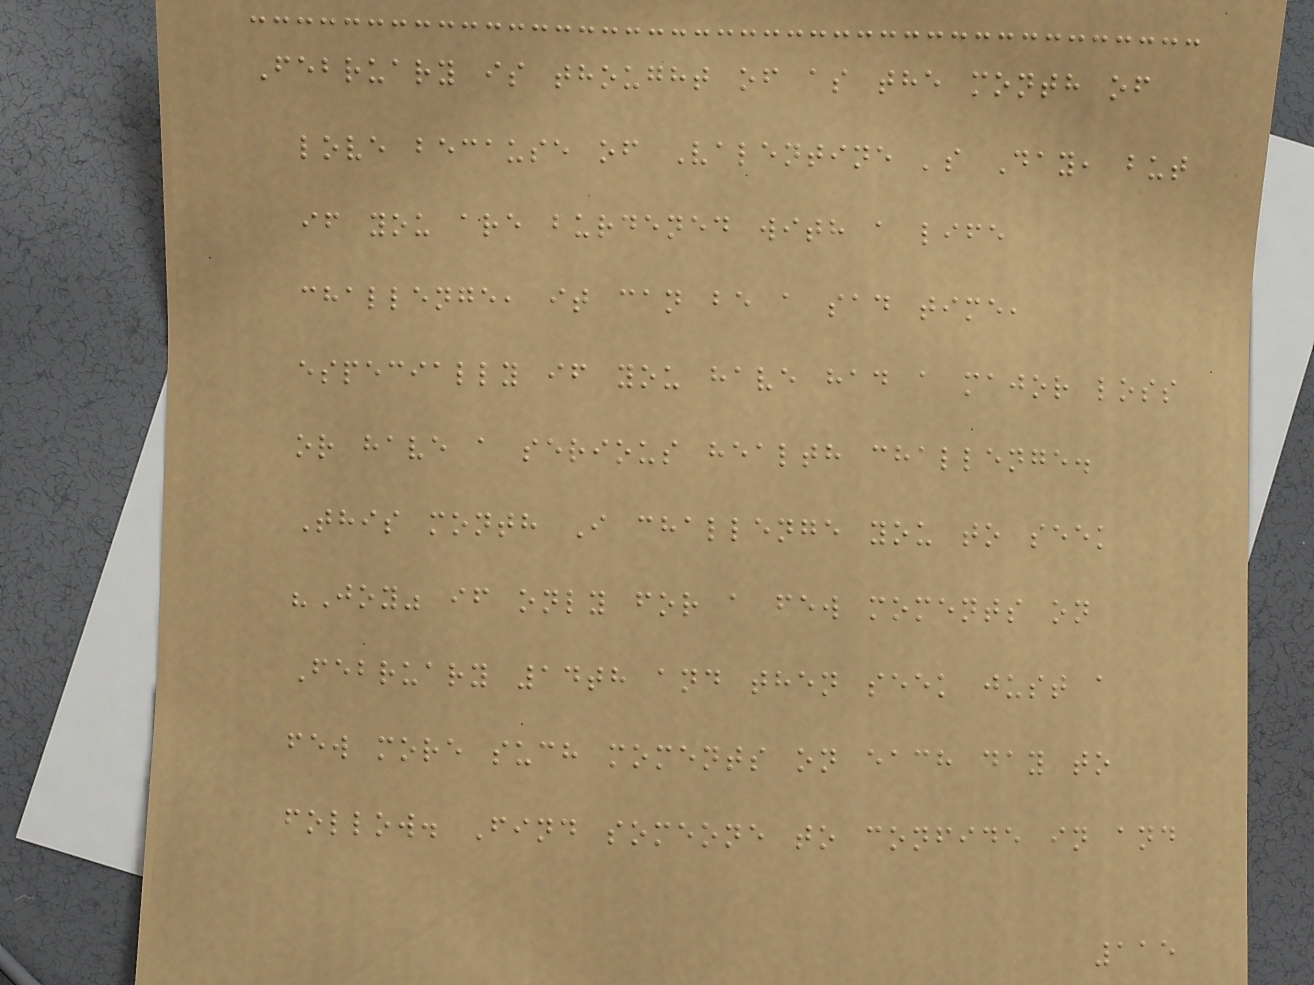February is thought of as the month of
love because of Valentine 's Day, but
if you are burdened with a life
challenge, it can be a sad time,
especially if you have had a major loss
or have a serious health challenge.
This month I challenge you to seek
"Joy" if only for a few moments on
February 14th and then seek just a
few more such moments on each day to
follow. Find someone to confide in and
115
